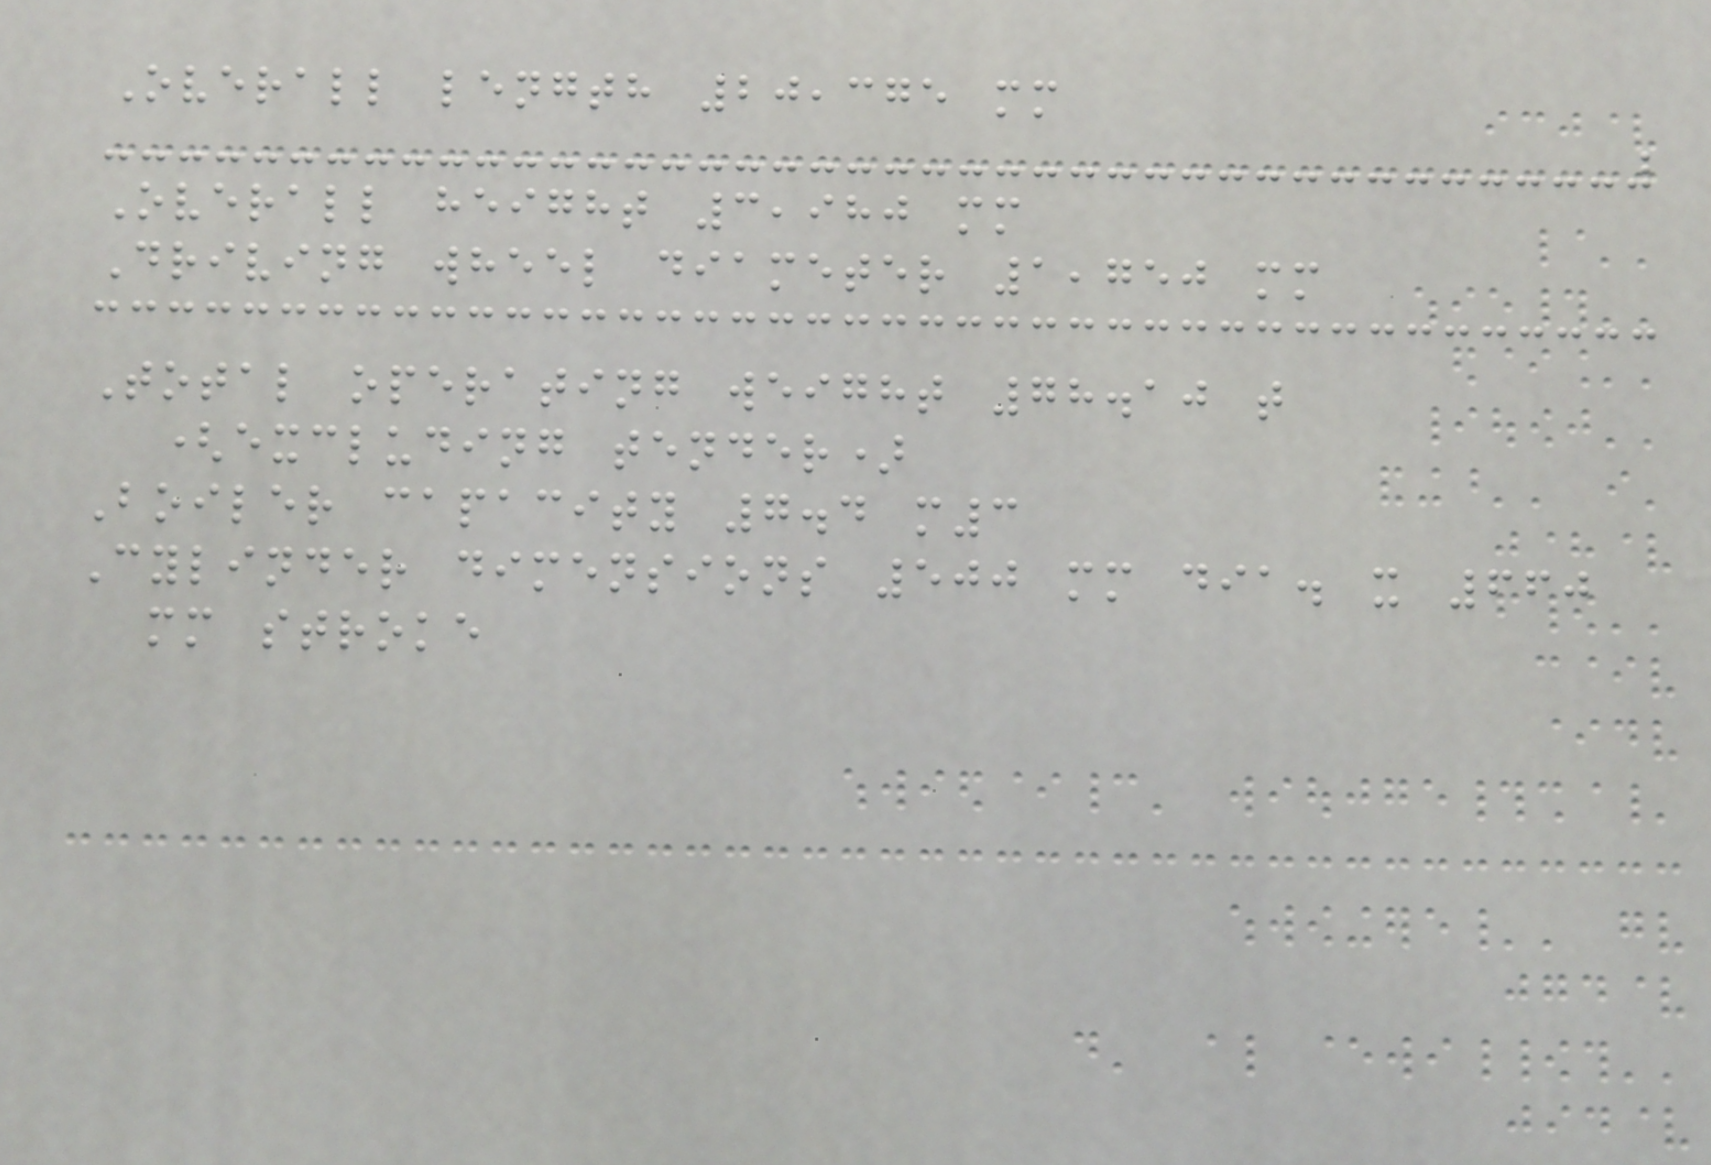Overall length 20,375 mm
Overall height 3,980 mm
Driving wheel diameter 1,750 mm
Total operating weight 78.10 t
(excluding tender)
Boiler capacity 7.4 m3
Cylinder dimensions 500 mm dia. x 660
mm stroke
